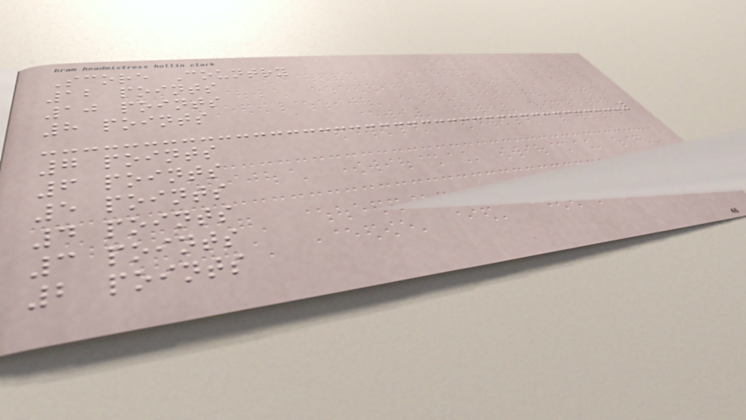Score Country
12 points
10 points
8 points
7 points
6 points
5 points
4 points
3 points
2 points
